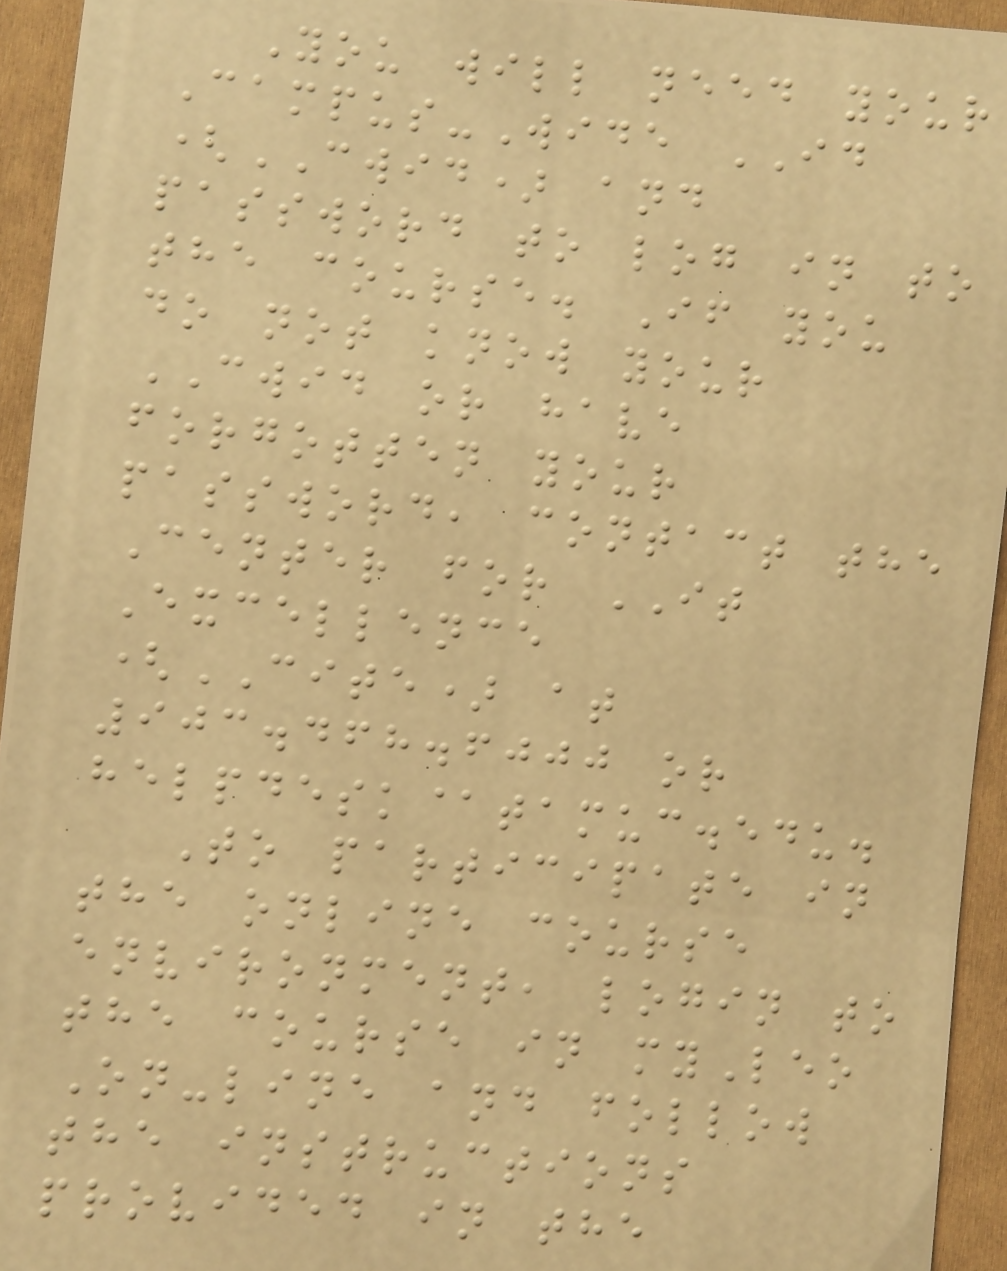You will need your
Campus-Wide ID
(CWID) and
password to log in to
the course. If you
do not know your
CWID or have
forgotten your
password, contact the
Center for IT
Excellence
(CITE) at
903.468.6000 or
helpdesk@tamuc.edu.
To participate in
the online course
environment, login to
the course in myLeo
On-line and follow
the instructions
provided in the
